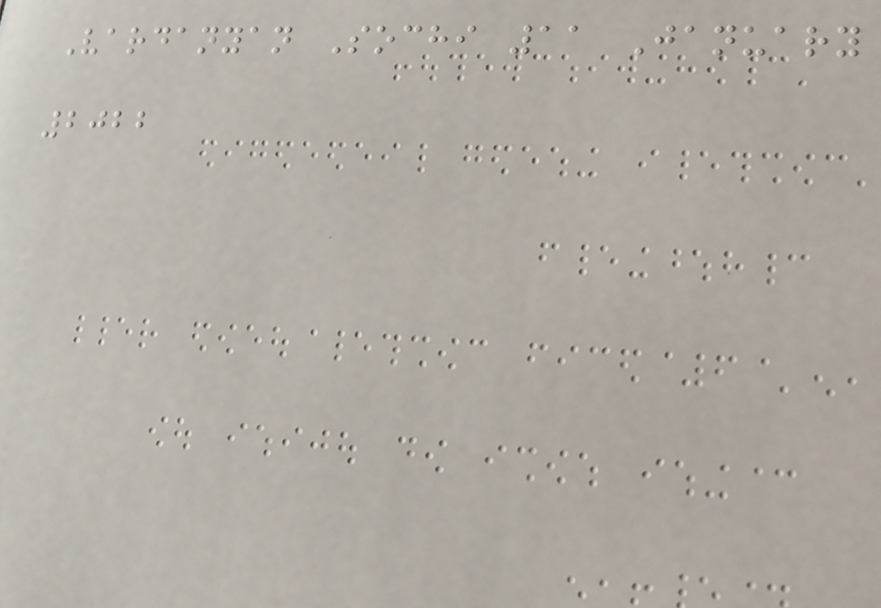Vardanyan Sochi 11 January
2022
